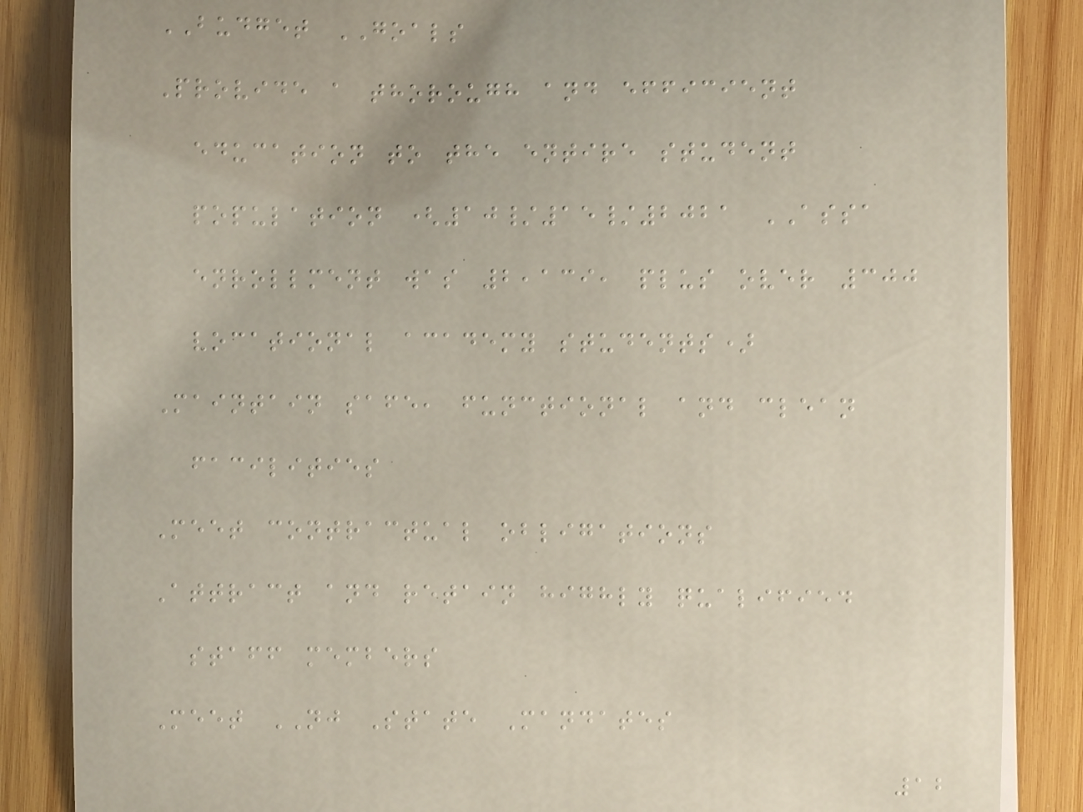BUDGET GOALS
Provide a thorough and efficient
education to the entire student
population (10/15/2021 ASSA
enrollment was 2,139, plus over 300
vocational academy students)
Maintain safe, functional and clean
facilities
Meet contractual obligations
Attract and retain highly qualified
staff members
Meet NJ State Mandates
12
